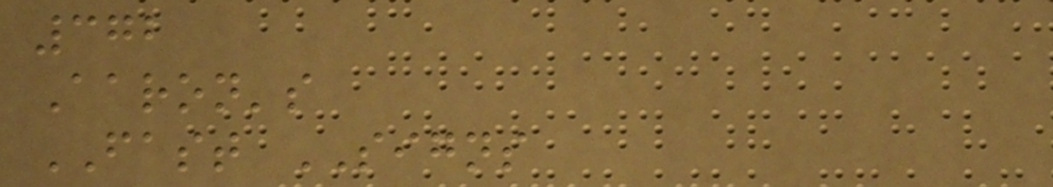372
Aaron's
FAST SIGNS
